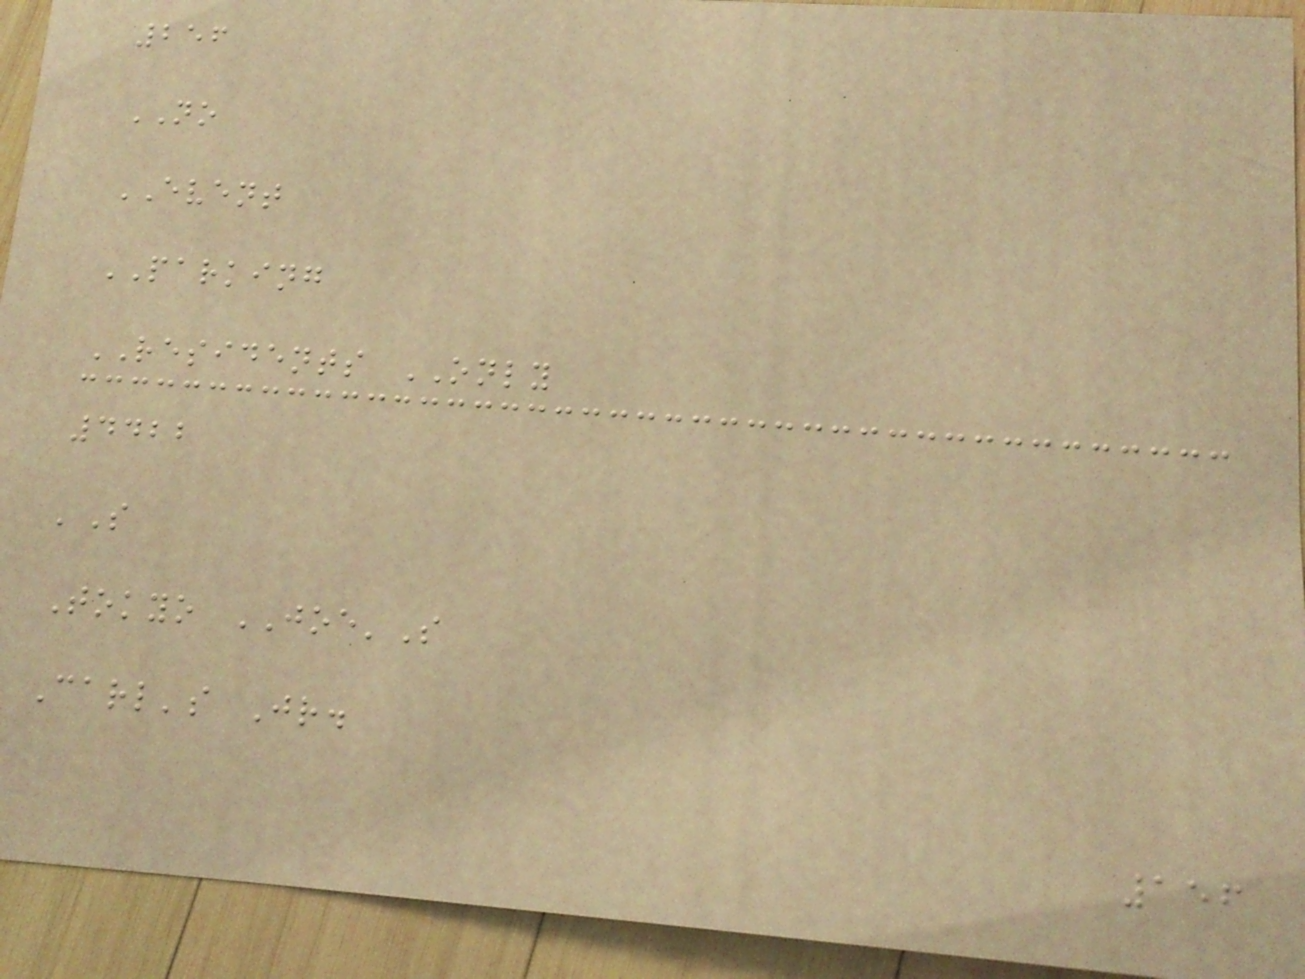256
NO
EVENT
PARKING
RESIDENTS ONLY
4422
'S
Tokyo JOE'S
Carl's Jr.
156
